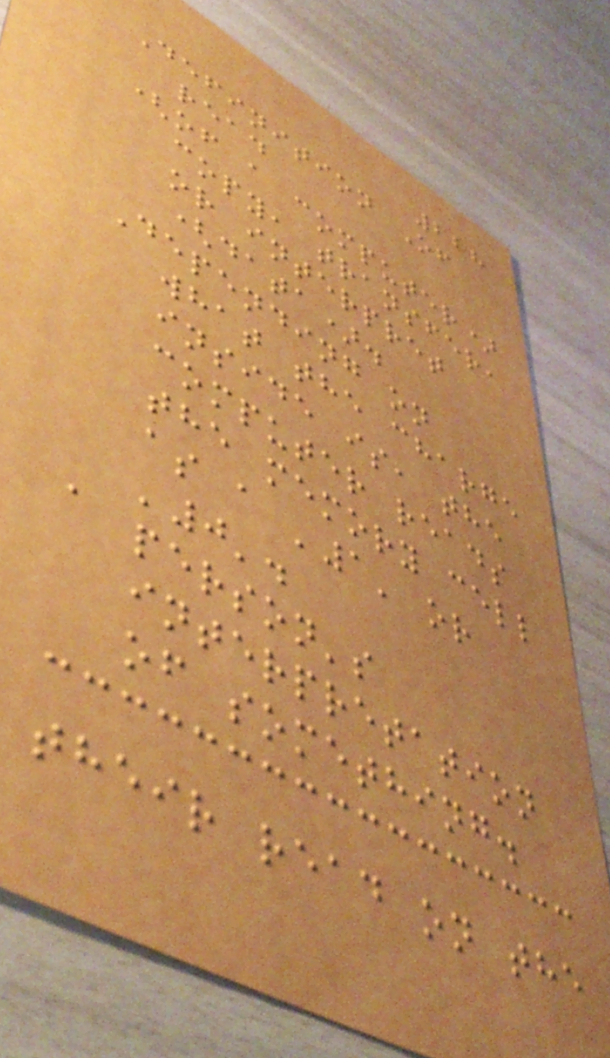228
Definition Of
read
(of a computer)
copy, transfer,
or interpret
(data).
Depending on
what the charge
inside is, the
computer reads
the memory cell
as a '1' or
'0'.
a person's
interpretation
of something.
their read on the
